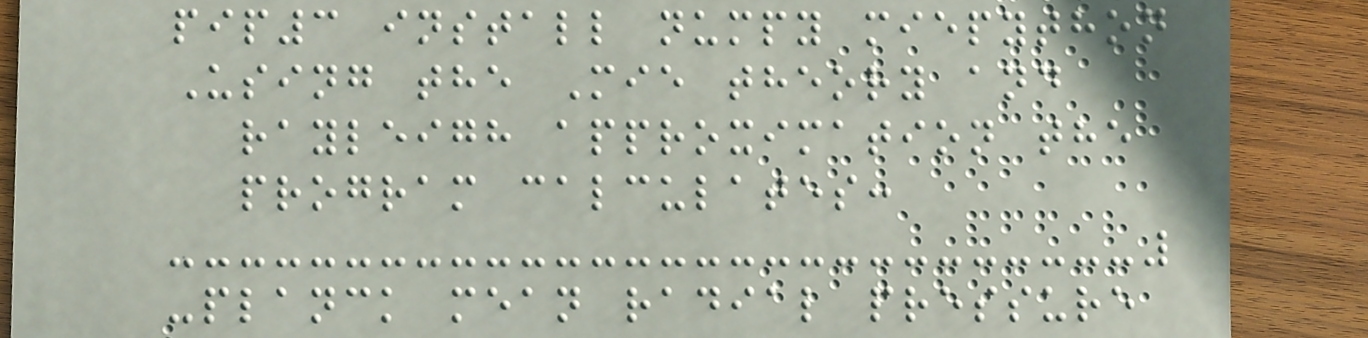pip3 install numpy miepython
Using the Mie theory and
rayleigh approximation the
program calculates:
-planck mean radial pressure
